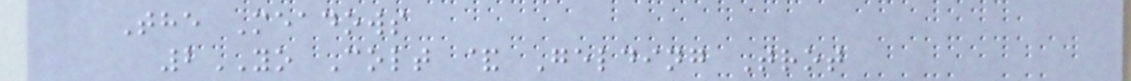The Meadows
2YO Colt & Gelding Trot
